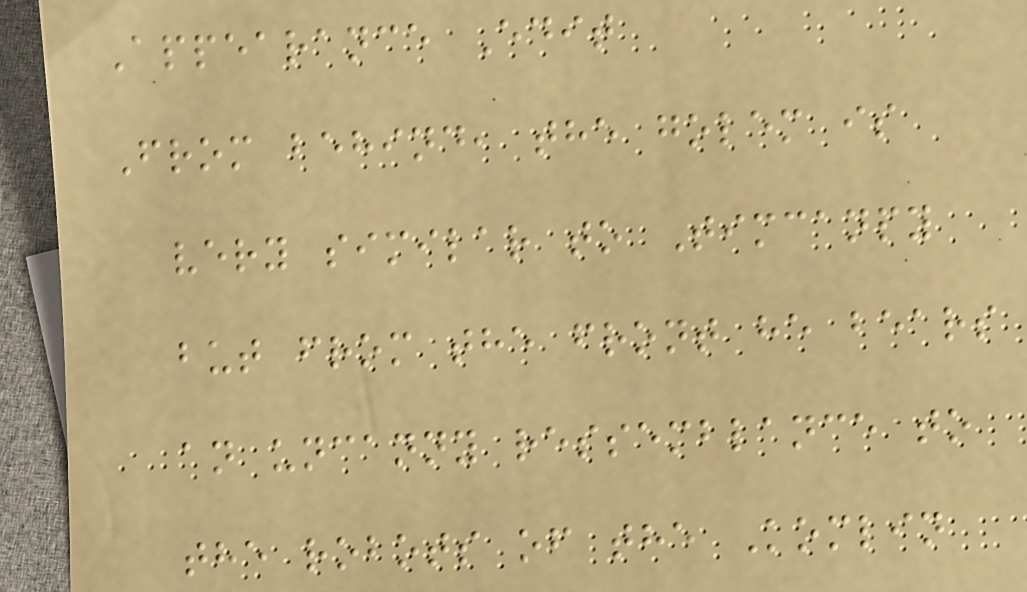Appearance Edit
From behind, the golem is
very similar to Timcanpy
but from the front he bears
an uncanny ressemblance to
the robots of the Komlin
